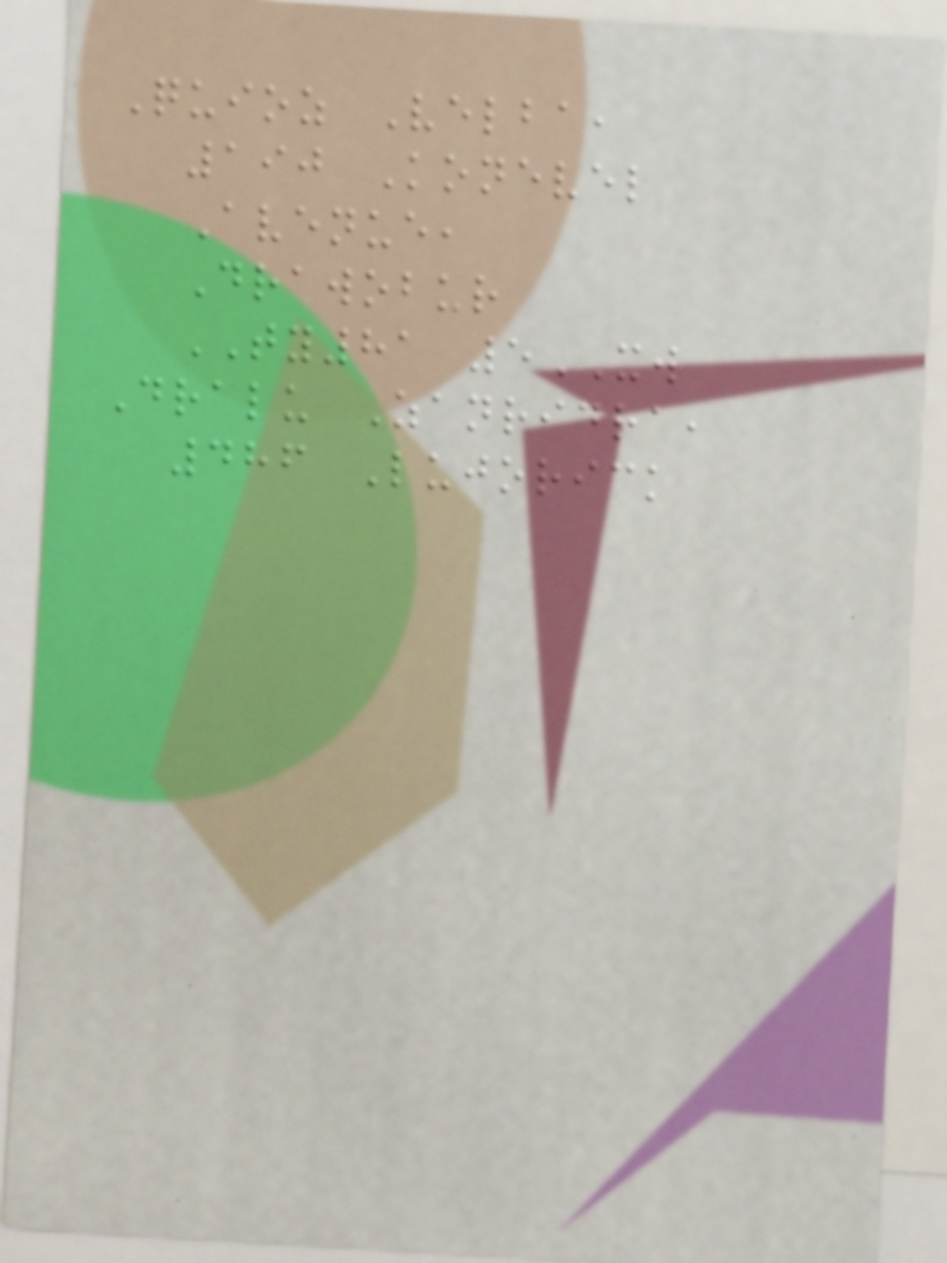Quioz Velba,
190 Konevel
Avenue,
Drawobur
TY81 5XW
Dralu Zanridra,
486 Lujorick
